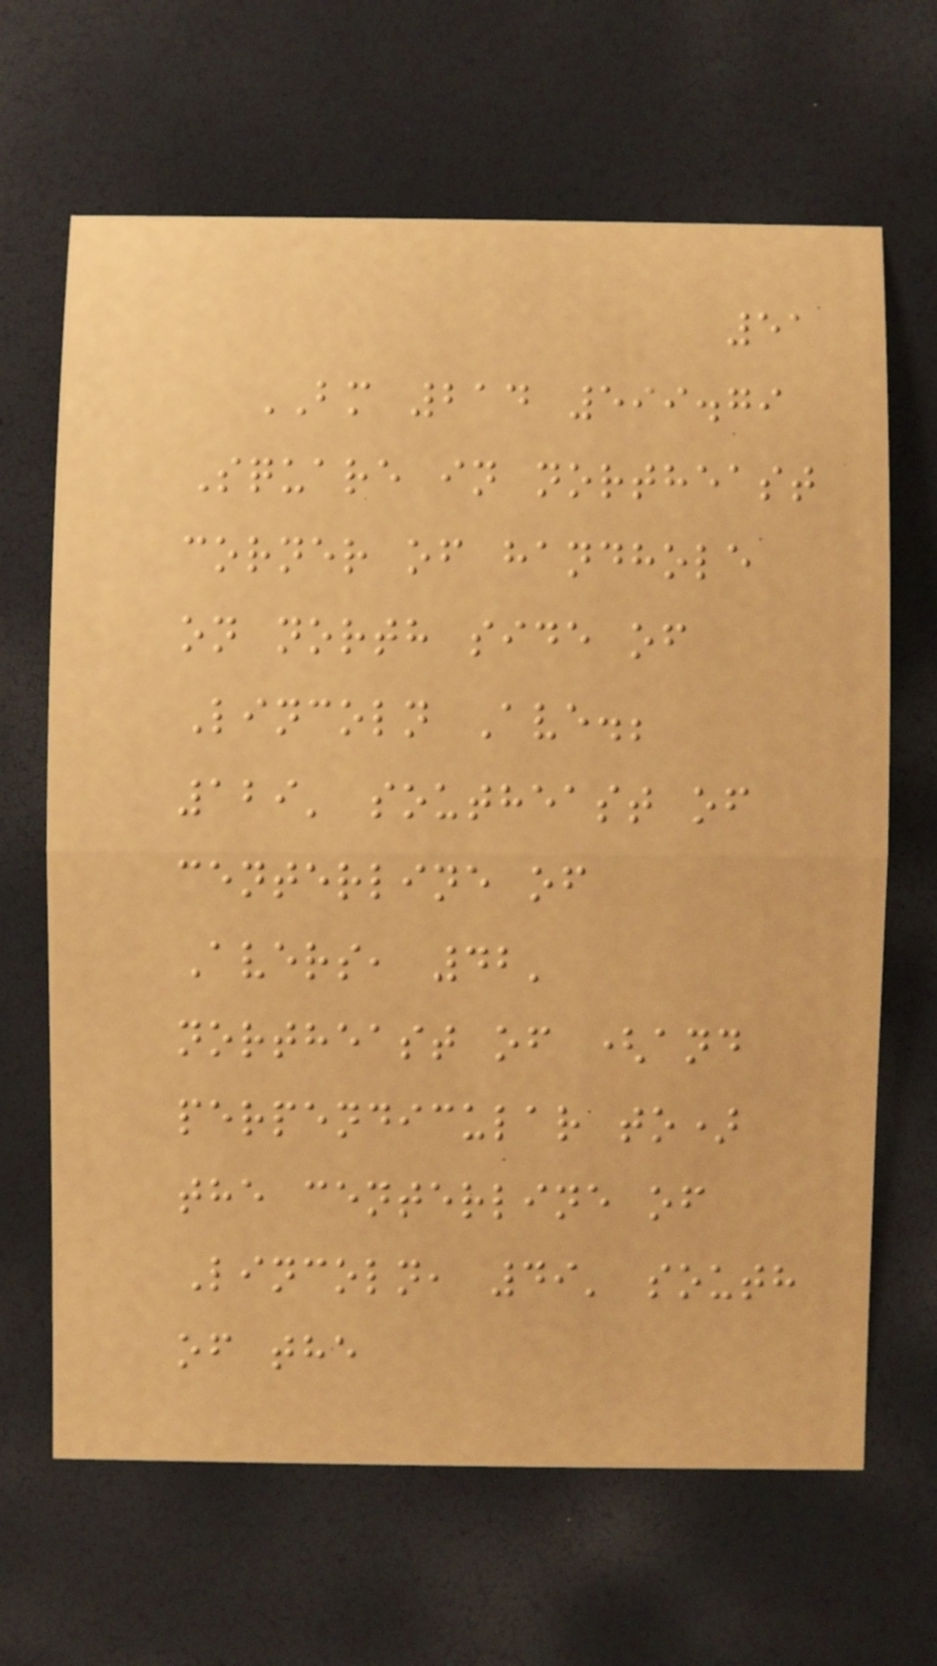51
BM 214 599.79
Square in northeast
corner of handhole
on north side of
Lincoln Ave.;
129' southeast of
centerline of
Avers, 42'
northeast of (and
perpendicular to)
the centerline of
Lincoln, 49' south
of the
